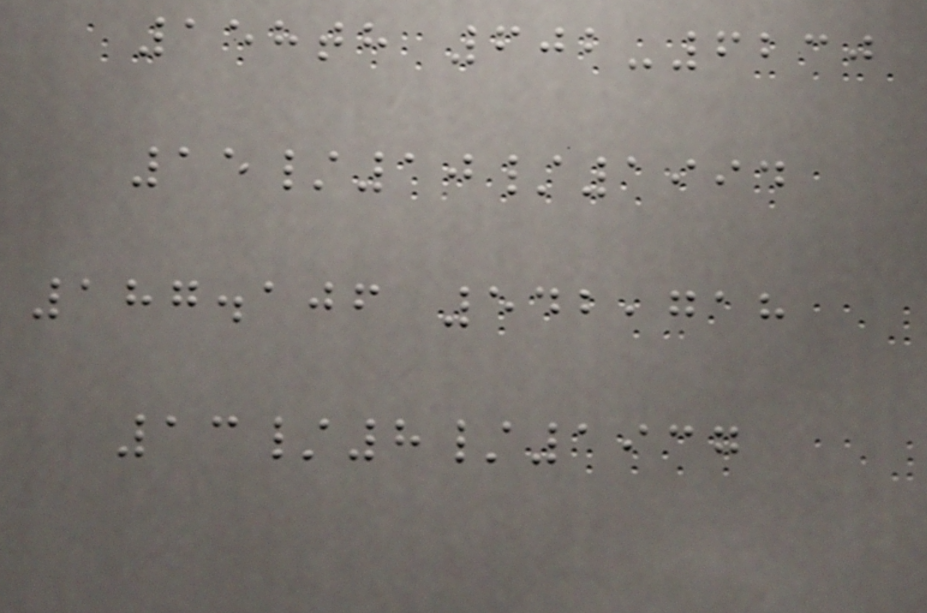158th 602-6230
15/10/1994
187.106 542,718
13/8/1937
